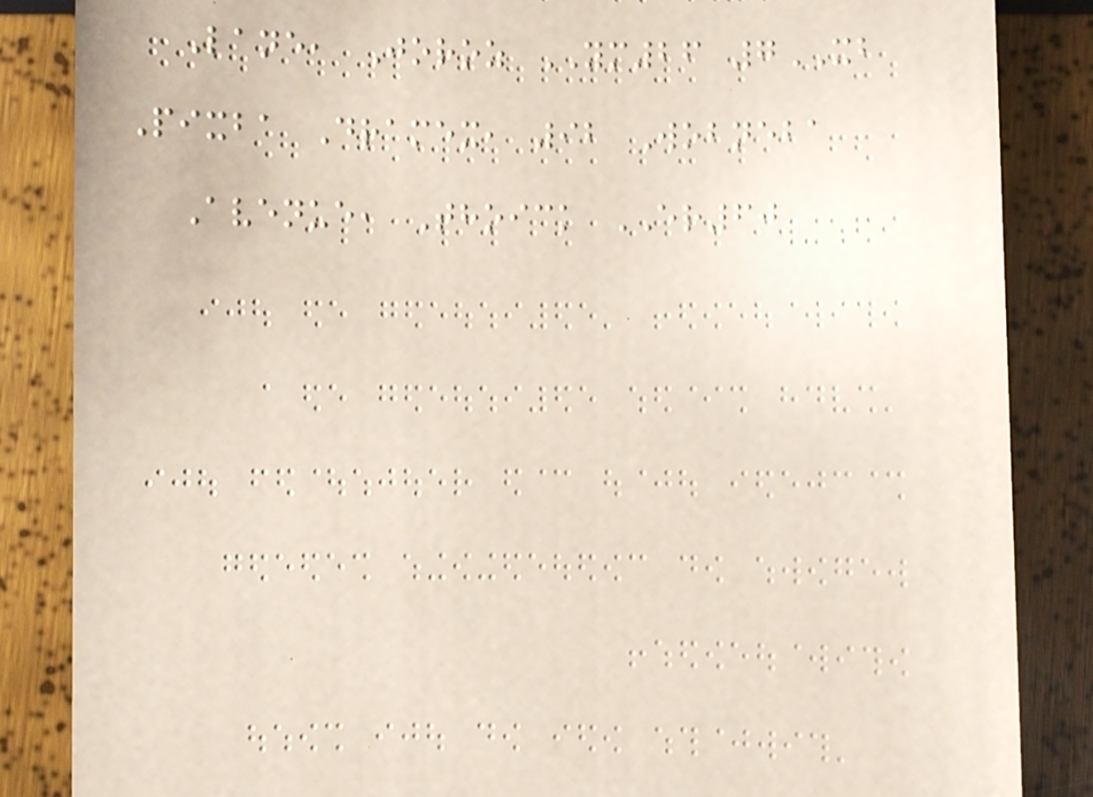Lane, Joroz YM26 7XB
Pixba Dramex, 92 Wobneba
Avenue, Thoick ER60
